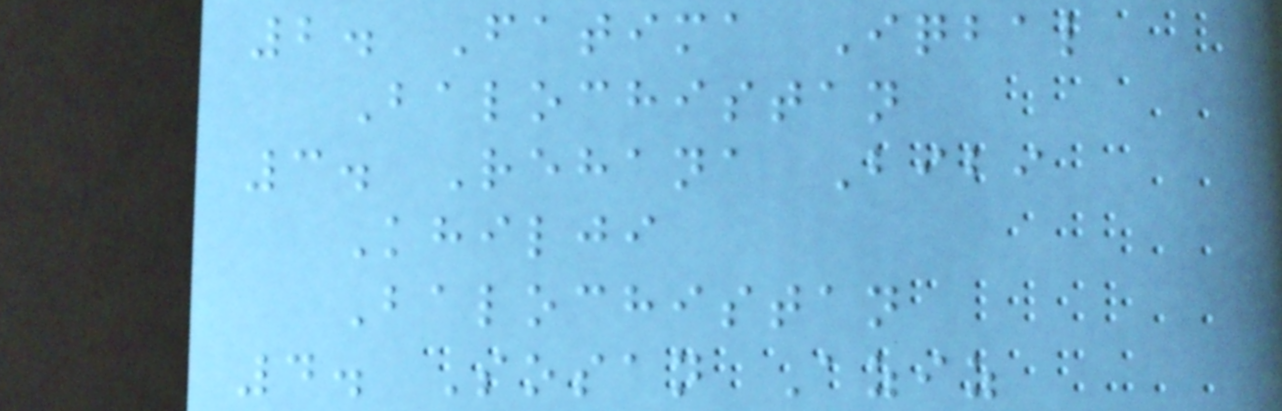2. Fatima Iqbal
Balochistan
3. Rehana Bibi
Khilji
Balochistan
4. Sosan Aziz
